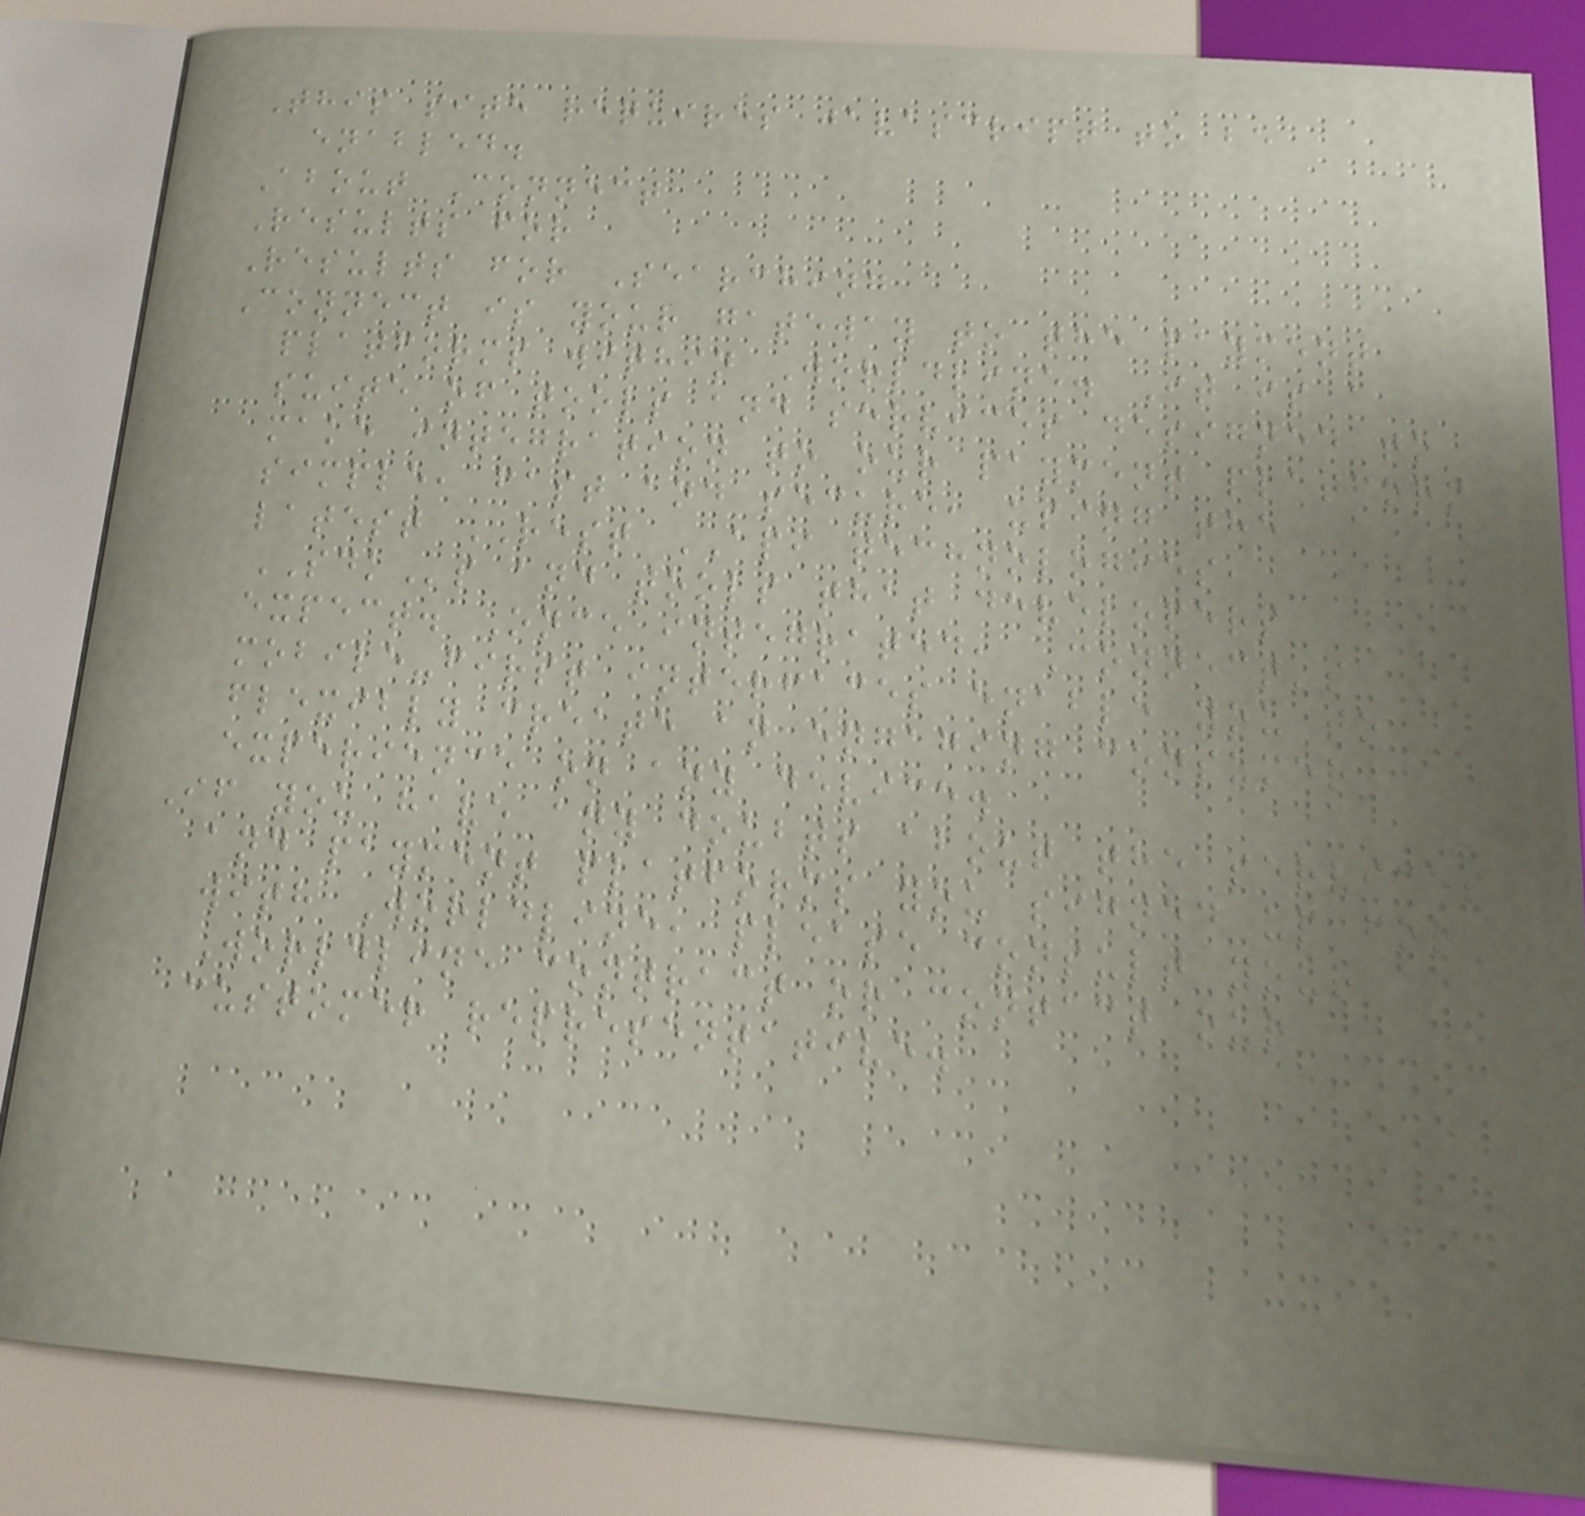This site requires javascript to be
enabled.
About Connect
Results for
Results for Searching
Connect is your gateway to the payment
platforms within Worldline. It is a
suite of tools and services designed to
make integration to our payment platform
simple, fast and secure, using the
latest REST API technologies,
SDKs and tools that developers
expect. Once integrated, Connect's
mobile-first interfaces enable you to
flexibly create an engaging consumer
experience on any device.
If you have any doubts about the services
and payment platforms you signed up for
with Worldline, please consult your
Worldline contract or contact our
customer representative.
